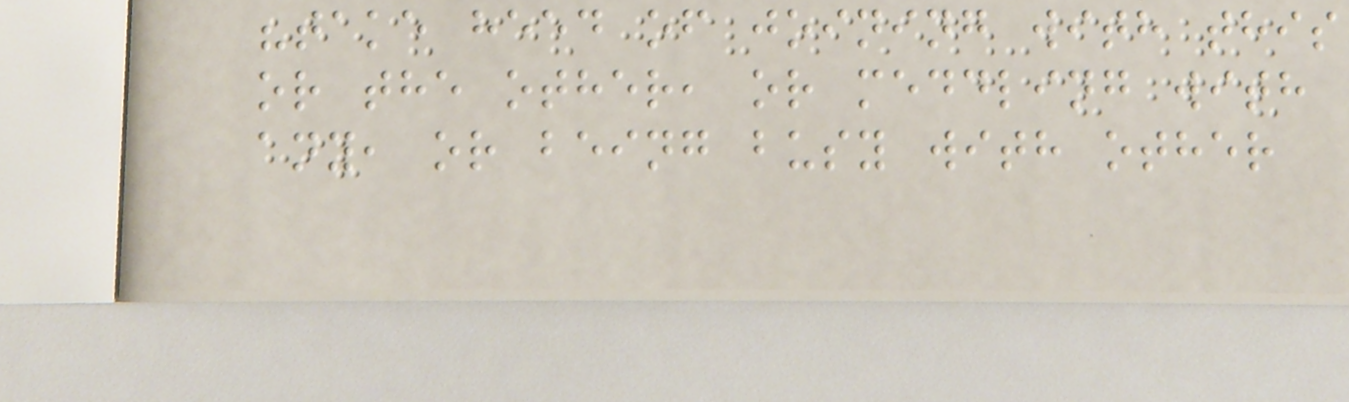"take heed of joining with this
or the other, or meddling with
any, or being busy with other
